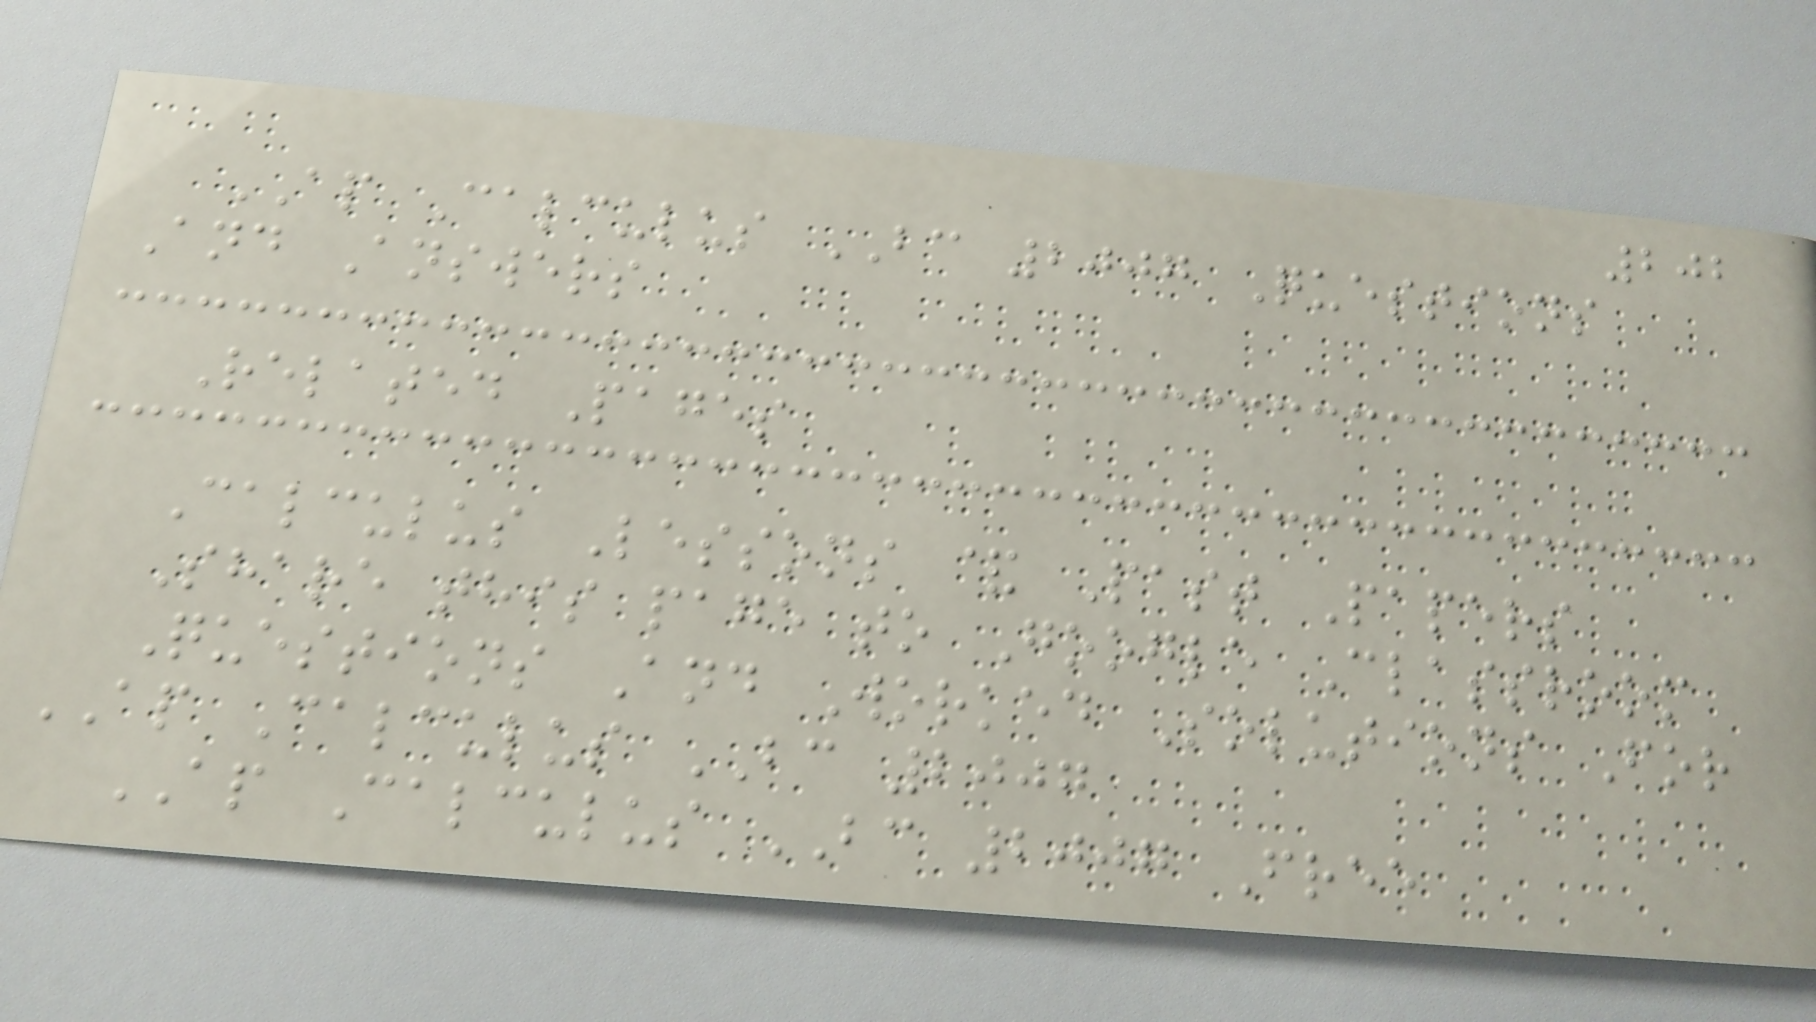202
AP Calculus BC 2007 Questions
And Answers
Related Pages
Calculus Lessons & Past Papers
Share this page to Google Classroom
Questions And Worked Solutions For
AP Calculus BC 2007
AP Calculus BC 2007 Free
